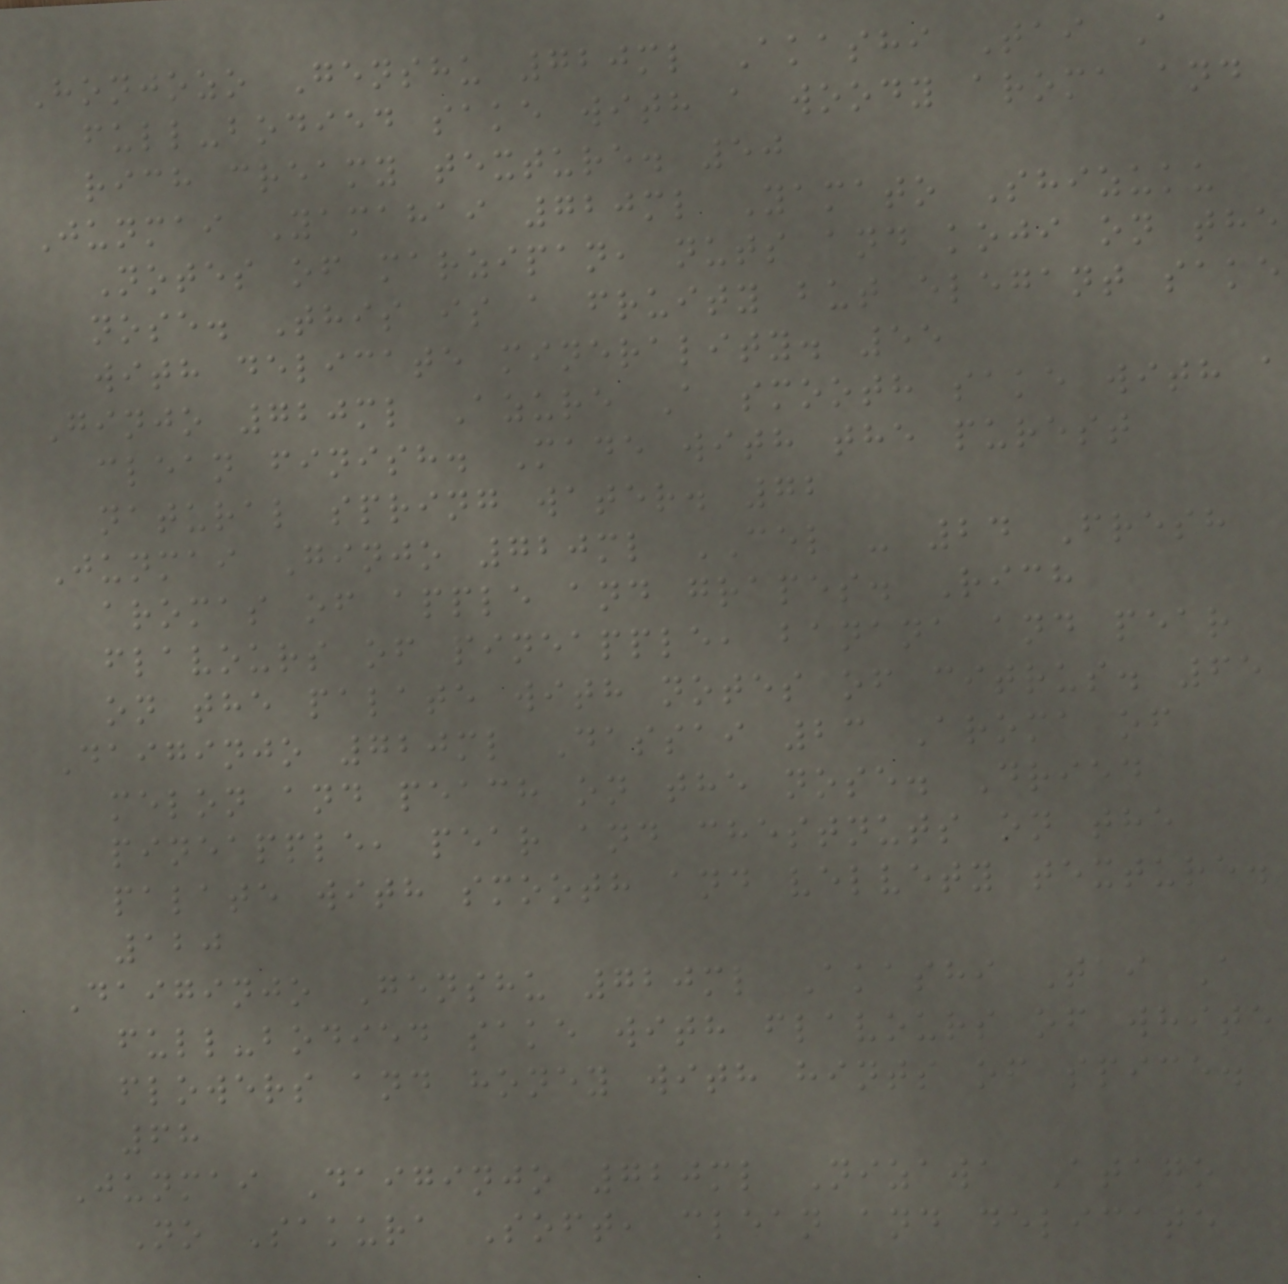Honjozo Genshu 720ml Akashi Tai A
full-bodied sake with a woody aroma and
rich creamy texture. 50
Junmai Yamahai 720ml Yamato Shizuku
Notes of marzipan, nuts and koji on the
nose. This is a fruity but elegant sake
with delicate minerality. 55
Ginjo 720ml Azure A smooth sake with a
clean finish. Made with the purest
natural spring water. 72
Junmai Ginjo 720ml CEL - 24 Fresh
aromas of apple and grapes. Rich
flavours of pineapple, banana and pear
on the palate with notes of citrus. 65
Daiginjo 720ml Dassai 23 Aroma of
melon and peach on the nose. Dried
pineapple, pear and chestnuts on the
palate with smooth and velvety texture.
120
Daiginjo Genshu 720ml Akashi Tai A
full-bodied sake with flavours of white
flowers and honey with hints of spice.
68
Junmai Daiginjo 720ml Nizawa Atago
No Sakura Soft, clean and delicate
